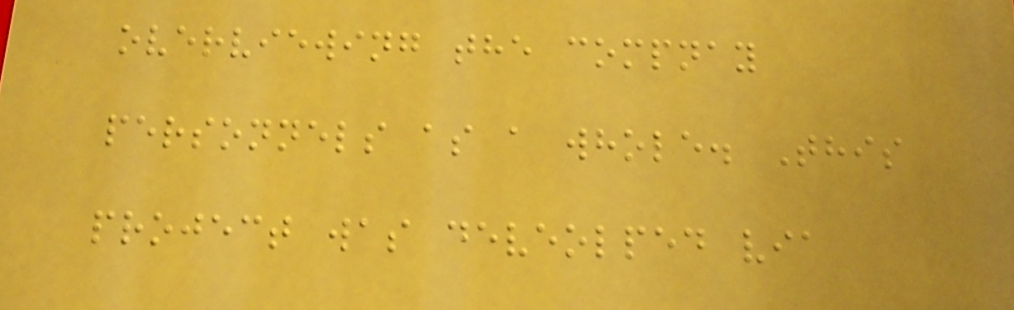overviewing the compnay
personnels as a whole. This
project was deveolped via
